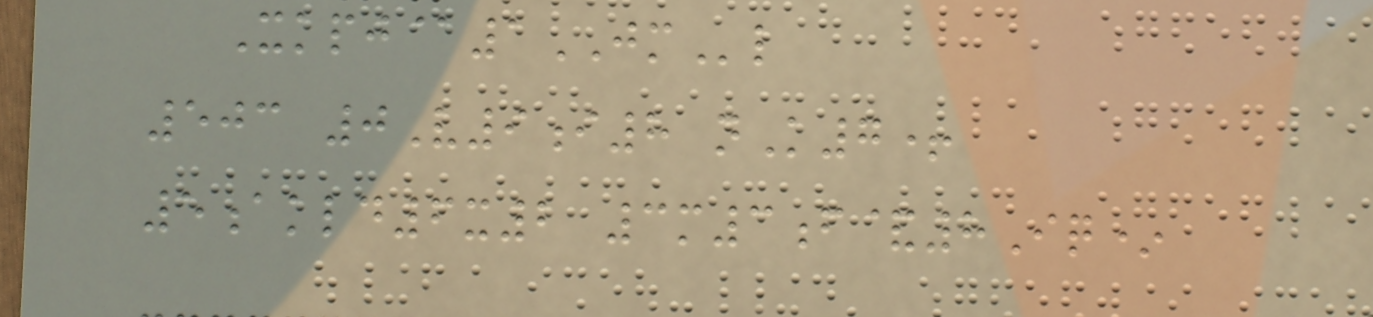Xkpj@1JMl
503 0V9i8 nK7+
5akld6x2 3m3f&8Iq*
